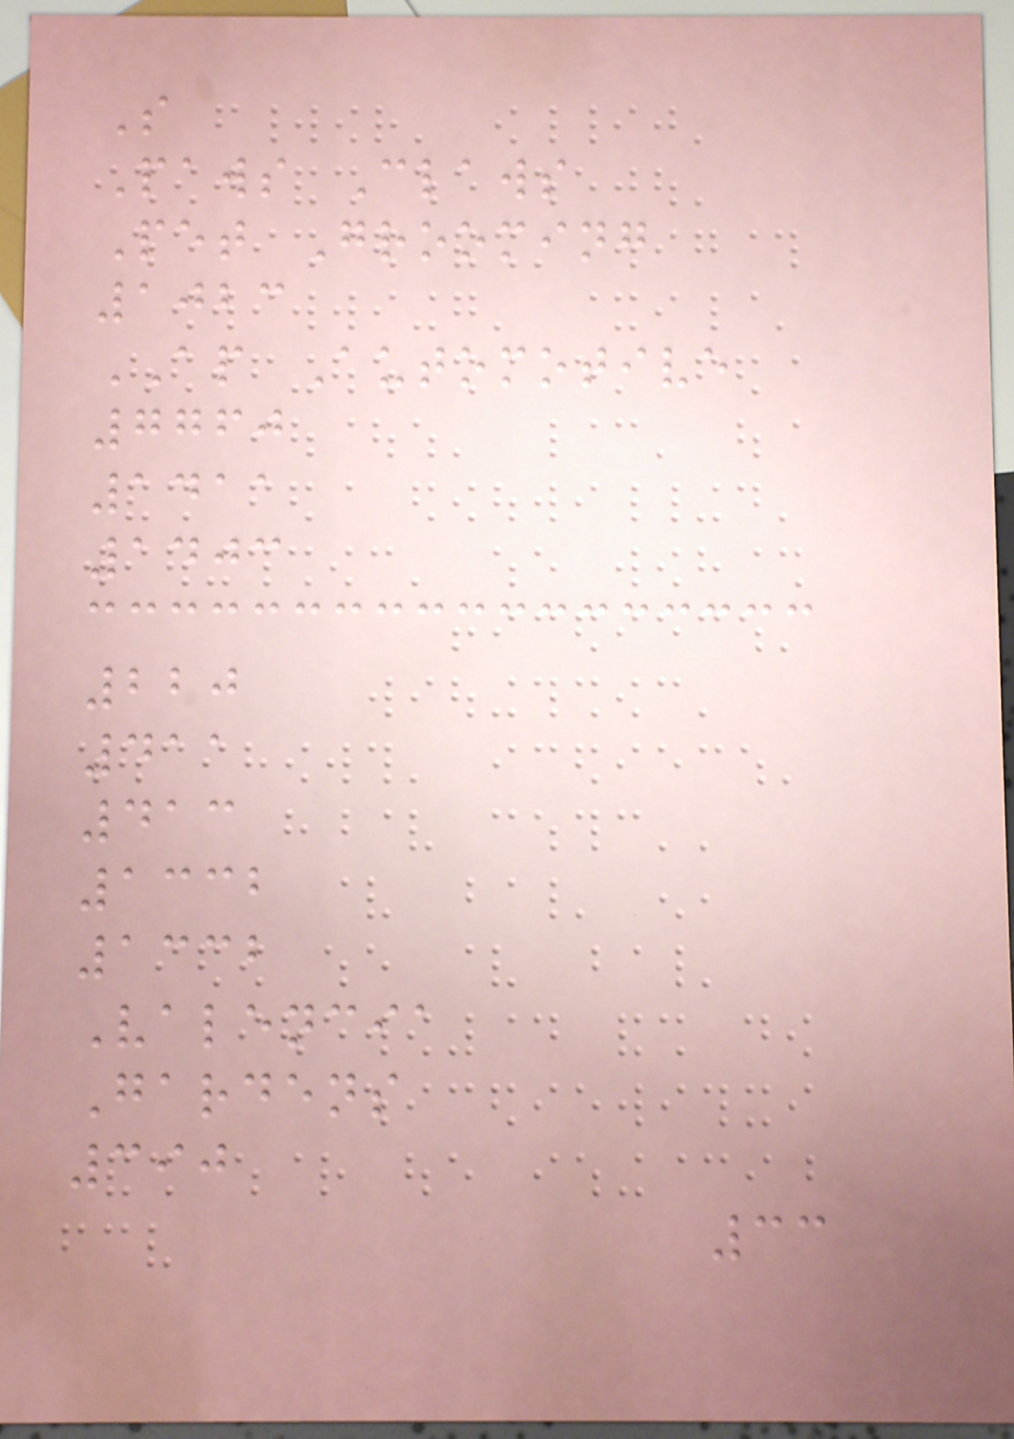S
Paws Claws
Pet Grooming
1023
AP Automotive
7760
1411
1403
220
411
413
1332
1332
Valencia
Gardens
390
33
